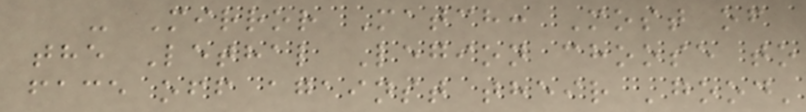- Mirror Match: Most of
the Lethal Legion choose to
face off against their 'good'
